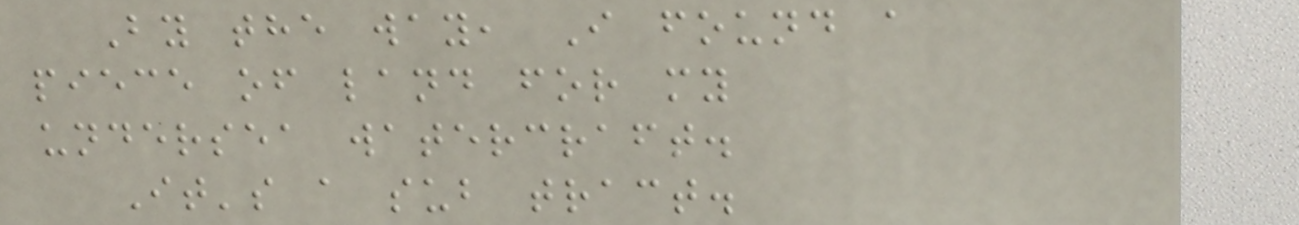By the way, I found a
piece of land for my
undersea watercraft.
It's a sub tract.
